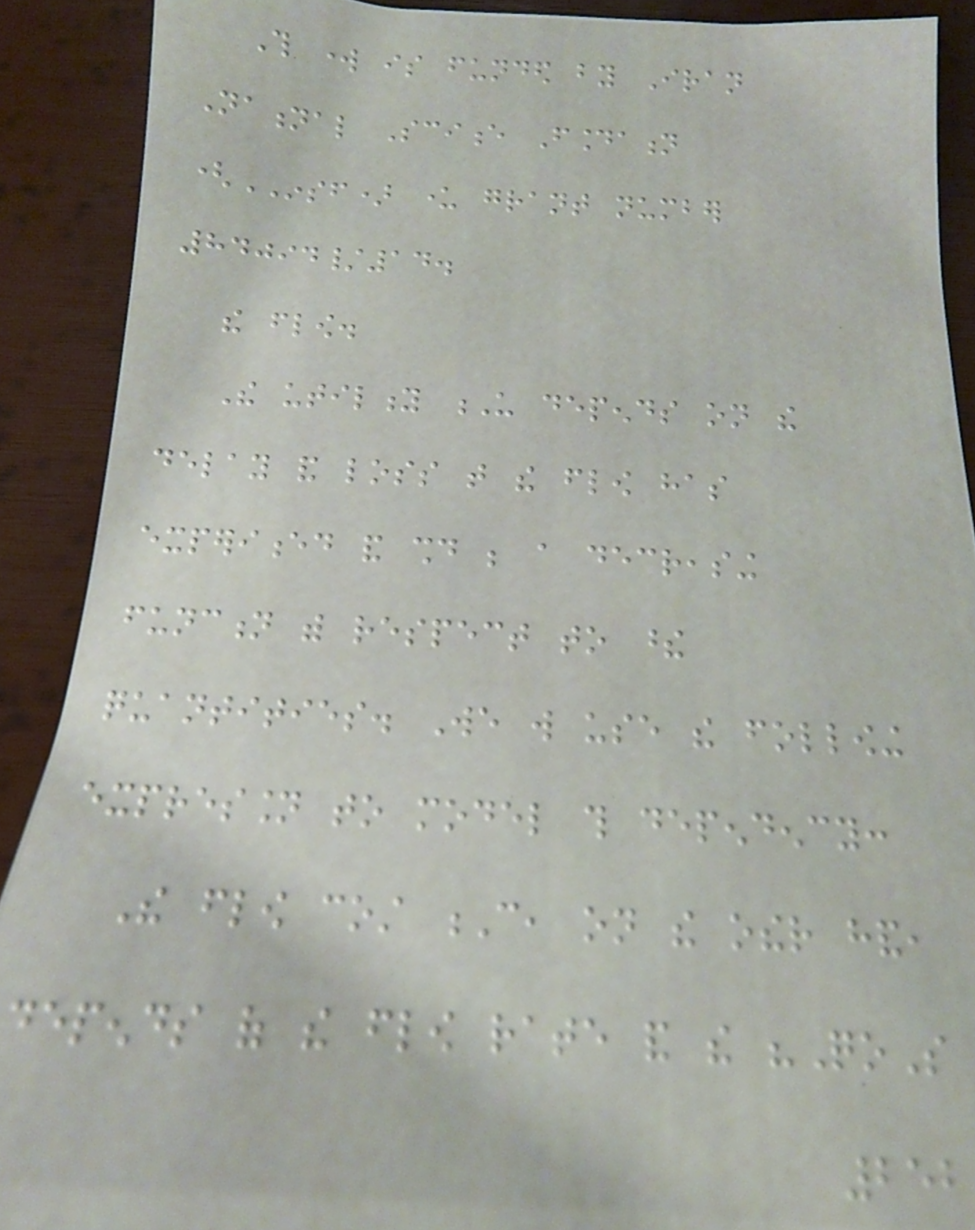This work is funded by Iran
National Science Foundation
(INSF) under grant number
84094/14.
the flow.
The utility U depends on the
delay and loss that the flow has
experienced and should be a decreasing
function with respect to these
quantities. We will use the following
expression to model this dependency:
The flow cost C, on the other hand,
depends of the flow rate and the "QoS
252
